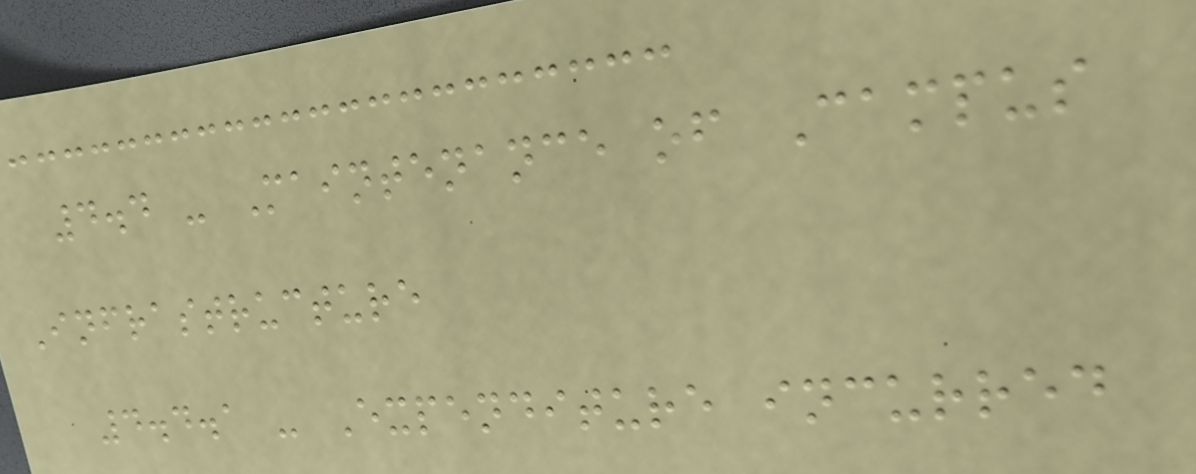4.4 - Maintenance of Campus
Infrastructure
4.4.1 - Expenditure incurred
